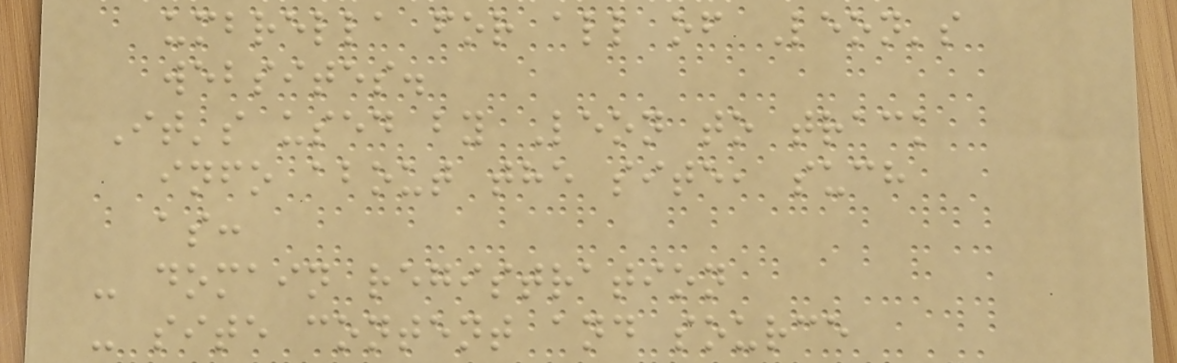umbrella for all of Leon's
websites.
It's used by Leon to track
info about the site, such
as:
- domain registration
- site content and source
